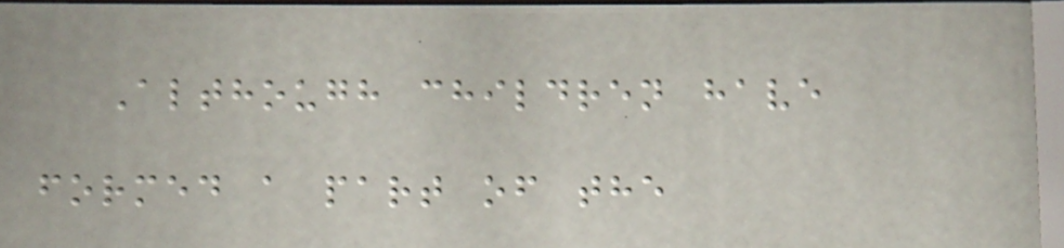Although children have
formed a part of the
